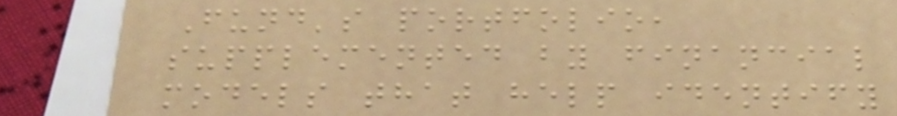Fund's portfolio,
supplemented by financial
models that help identify
